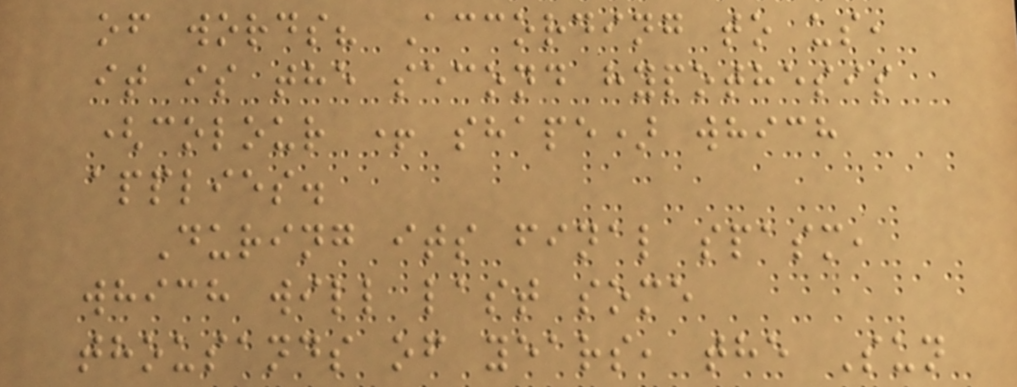of words? According to us,
it is the second hypothesis
(colour + shape) which
applies.
During its final spasm,
which will last some
thousands of years, the Sun
